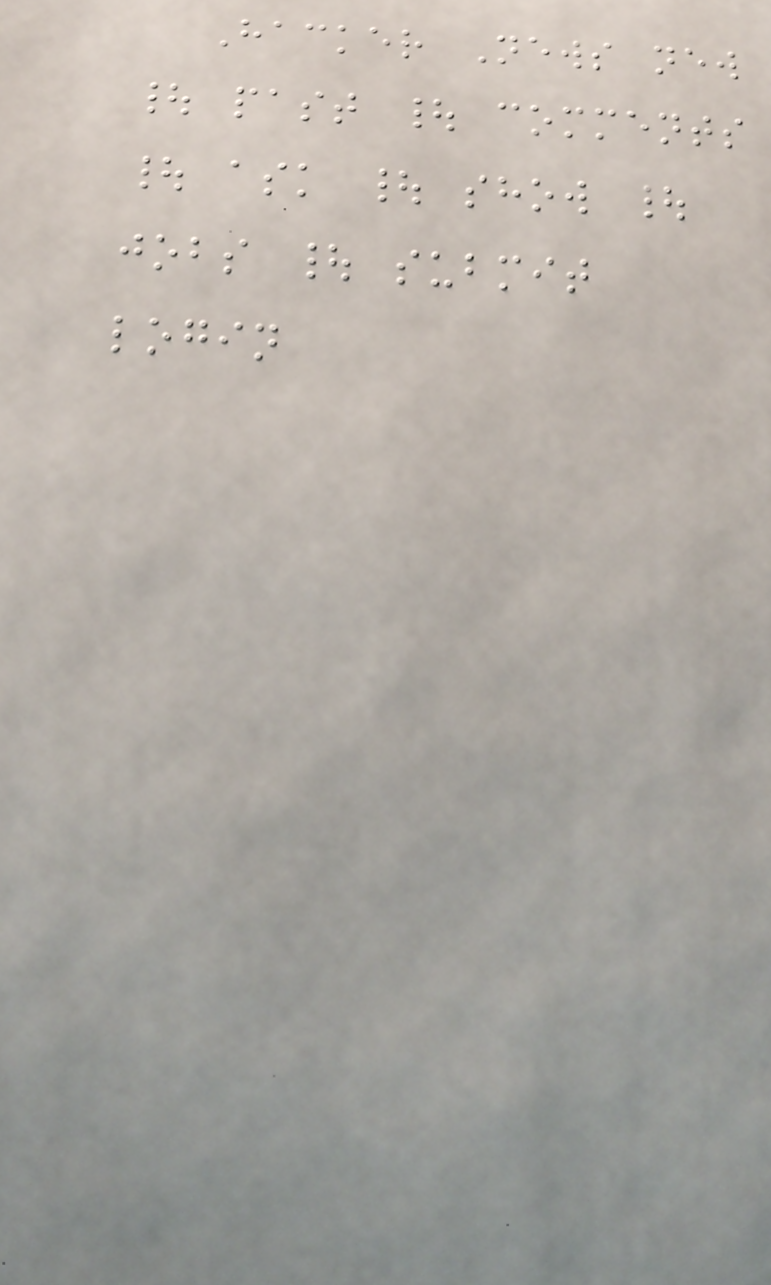Hacker News new
| past | comments
| ask | show |
jobs | submit
login
